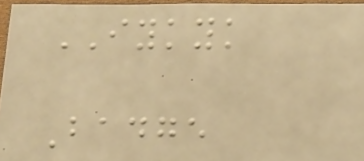IYKYK
Badge
